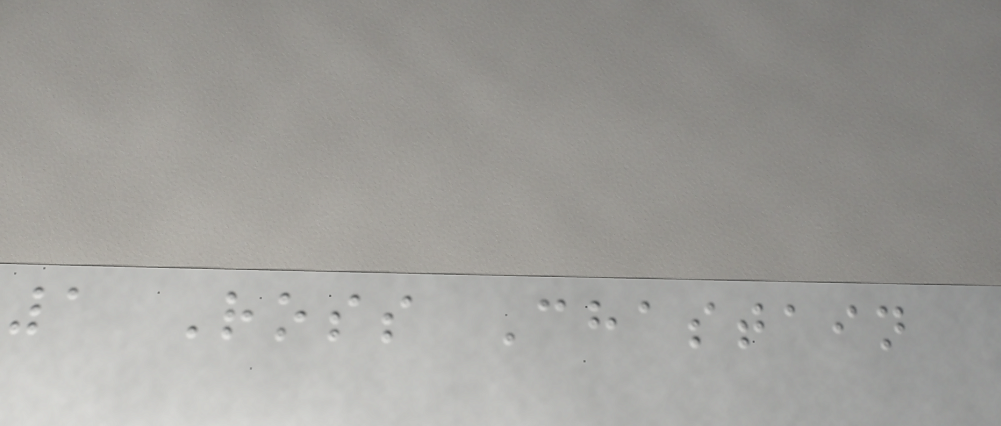1 Ross Chastain
